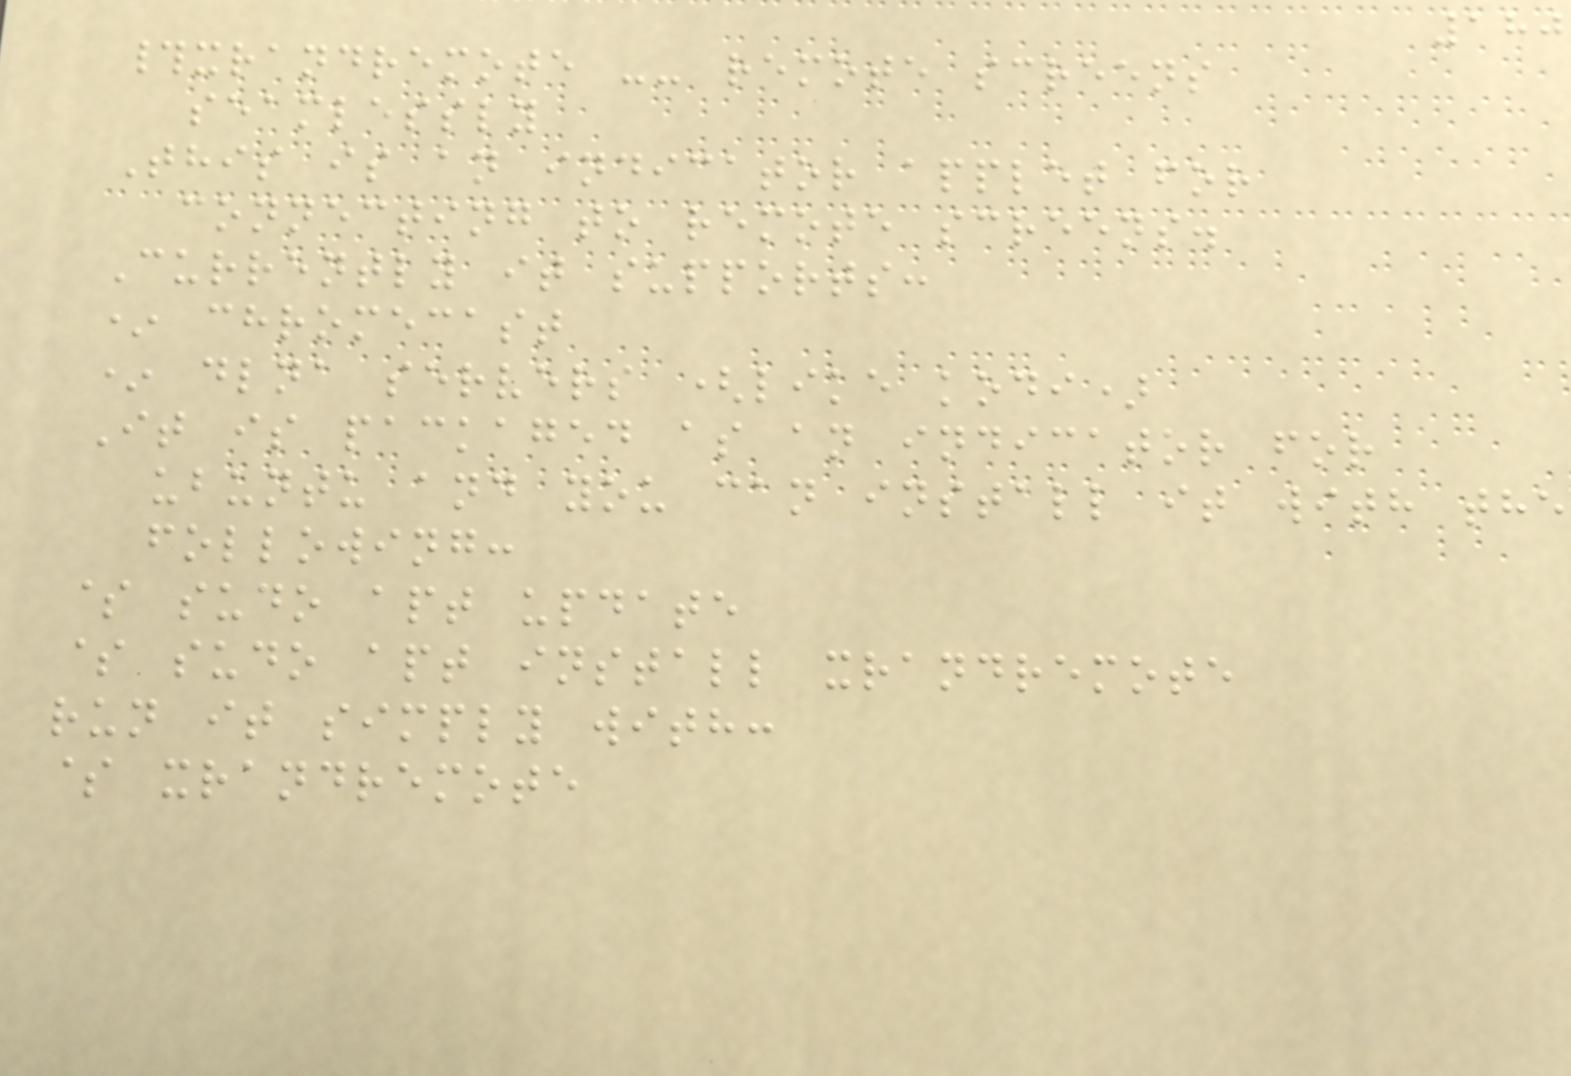180
#xrandremote -- remote screens
seamlessly
This is an indicator applet for
connecting to remote screens.
Currently it supports:
* chromecast
* dlna servers (like kodi)
It is packaged as an indicator for
ubuntu and you can install it with the
following:
$ sudo apt update
$ sudo apt install xrandremote
run it simply with:
$ xrandremote
